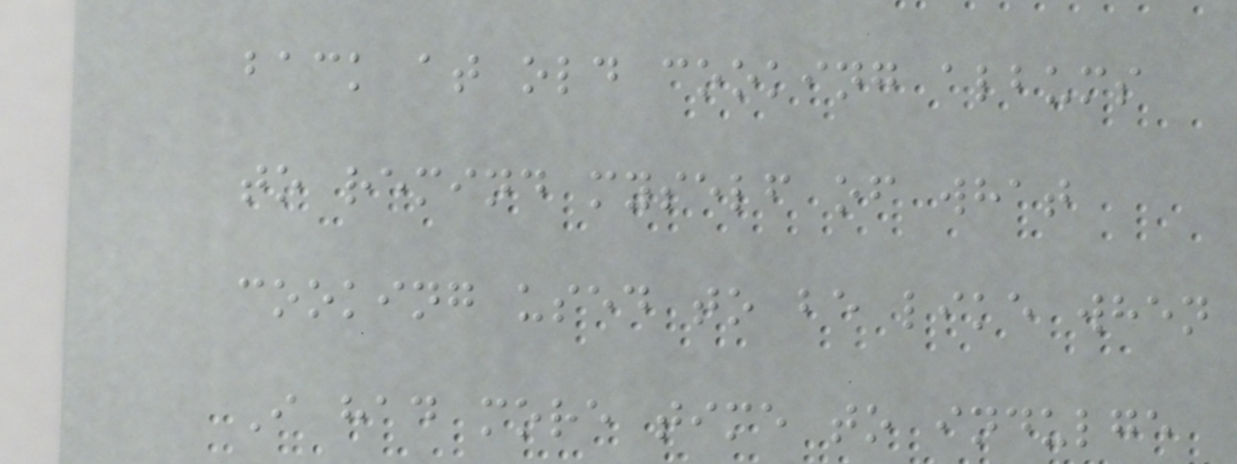back at old cooking albums
to remind myself of what
cooking used to be like when
I had more time to indulge
